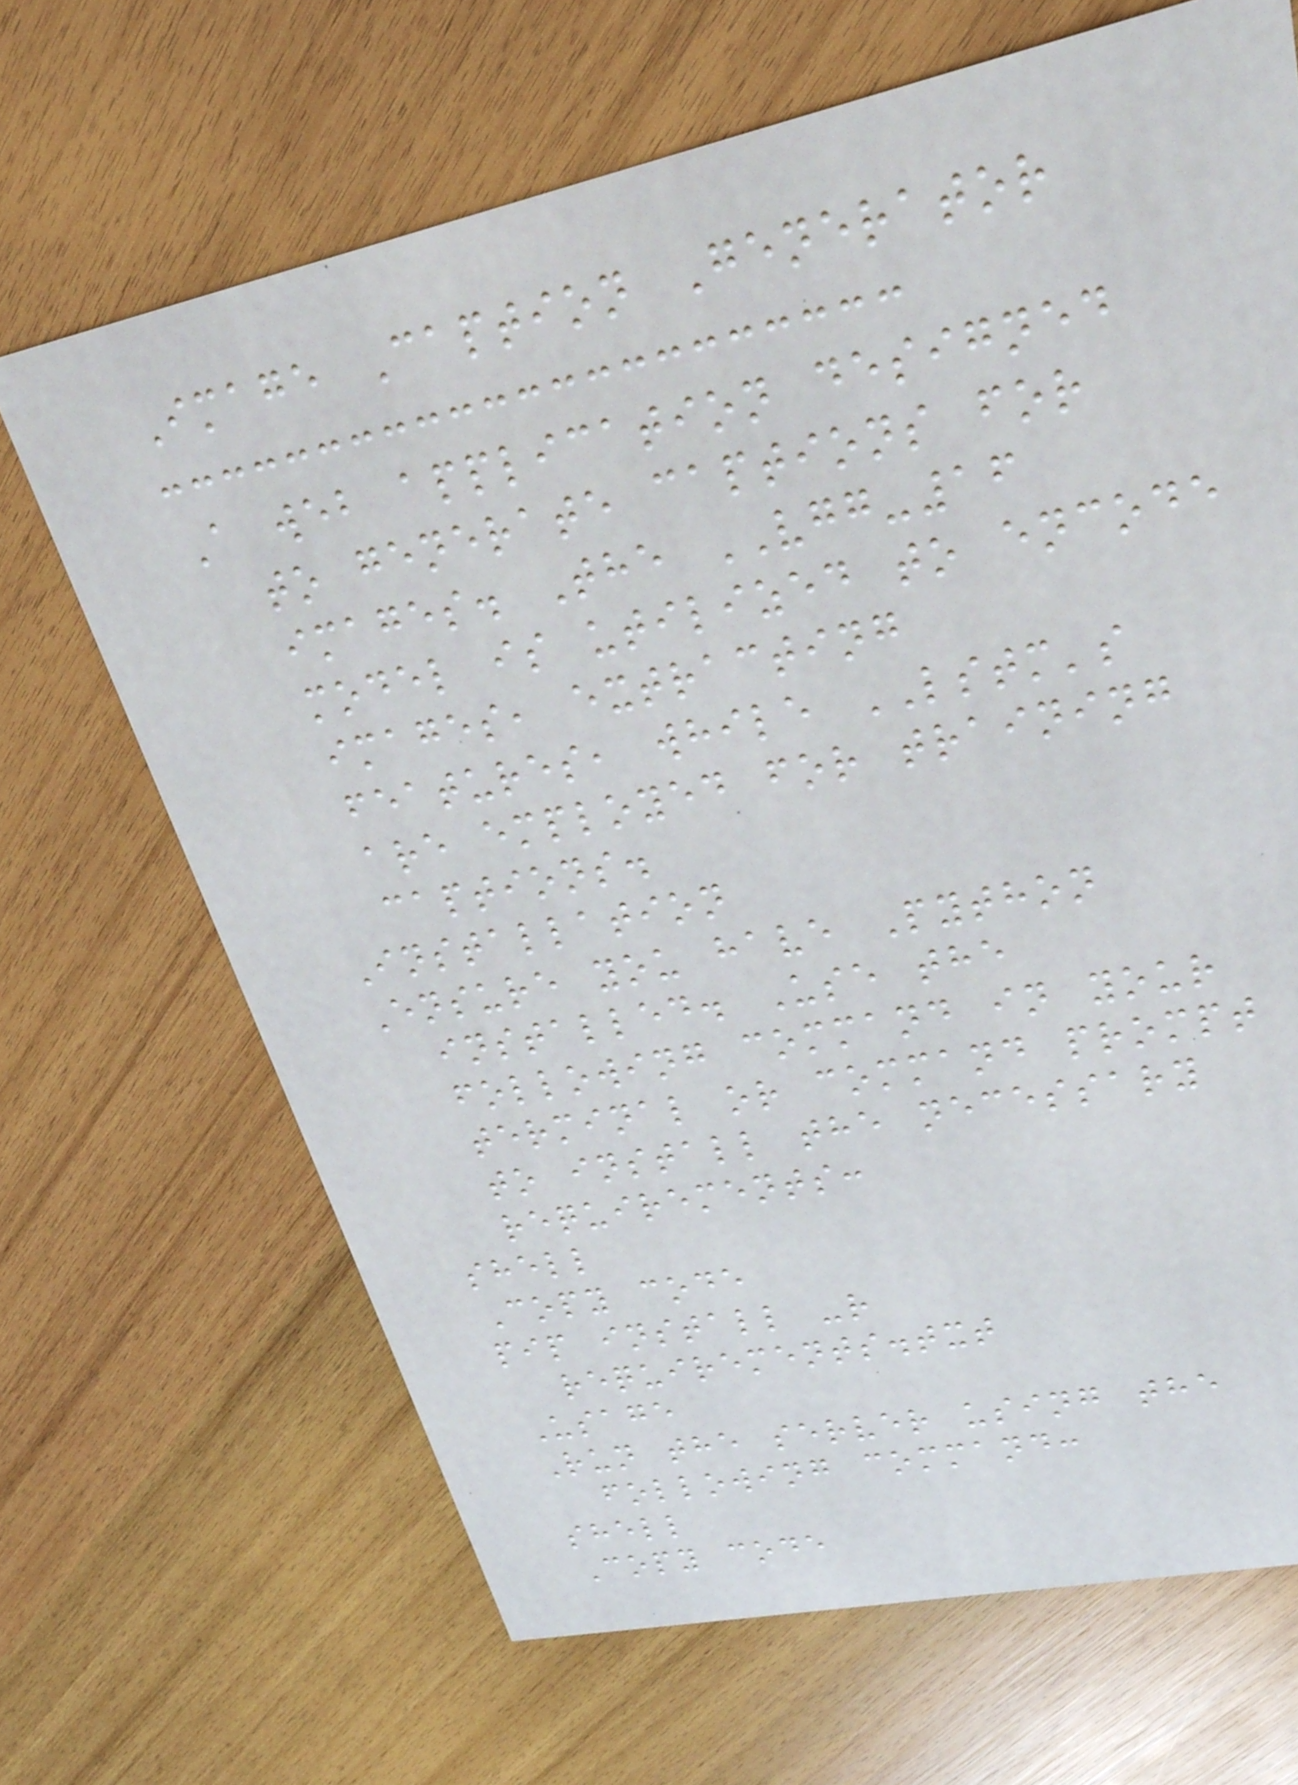Image Caption Generator
A web application designed
to generate captions for
images. The VGG-16
model is utilized to encode
images, extracting
features, while LSTM's
are employed for training
captions.
Installation
Ensure you have Python
installed. Use the
following command in your
terminal or command prompt
to install the necessary
requirements:
shell
Copy code
pip install -r
requirements.txt
Usage
Run the server using the
following command:
shell
Copy code
